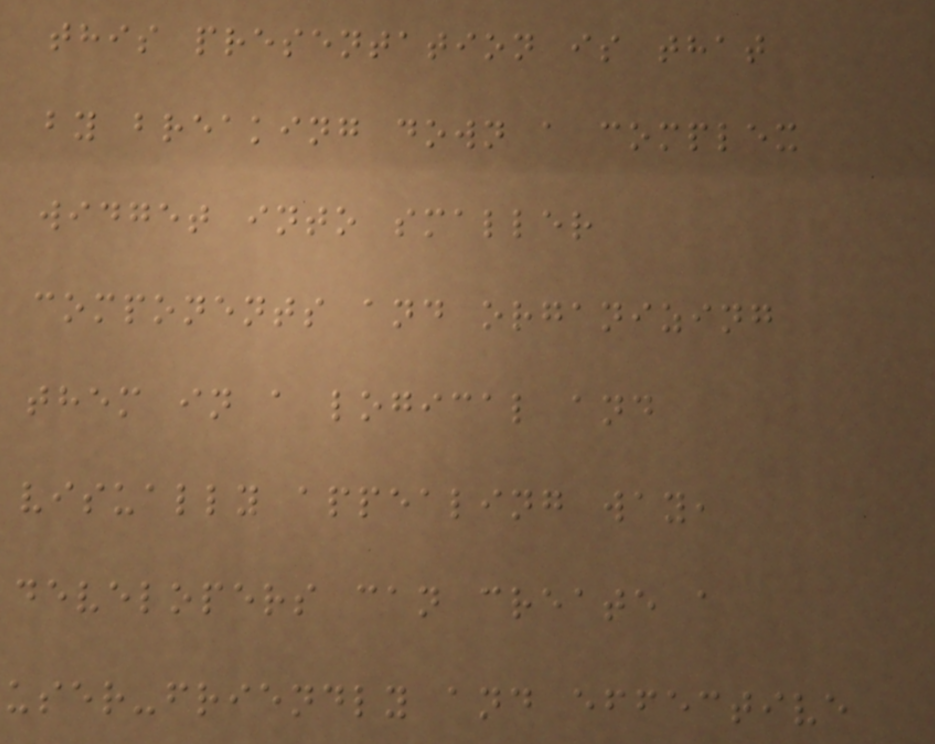this presentation is that
by breaking down a complex
widget into smaller
components and organizing
them in a logical and
visually appealing way,
developers can create a
user-friendly and effective
